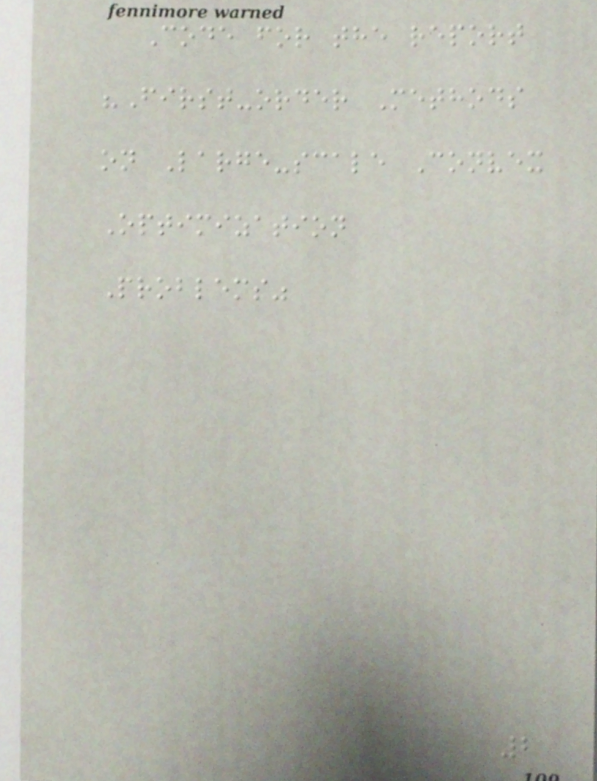Code for the report
"First-order Methods
on Large-scale Convex
Optimization
Problems"
2
